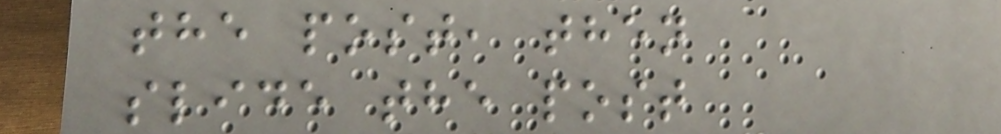the post, then
slide the post
